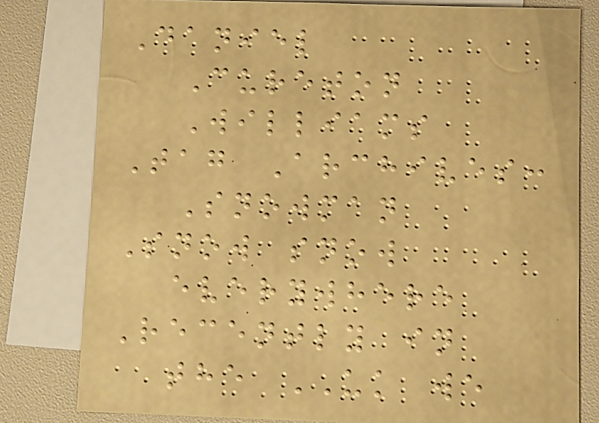Daniel
Cureton
Williams
Tag Archives:
Snowman
Snow snow
everywhere
Recently in
the UK we
